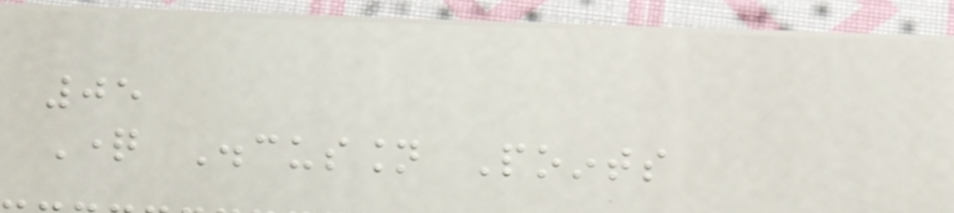05
Question Discussion Points
